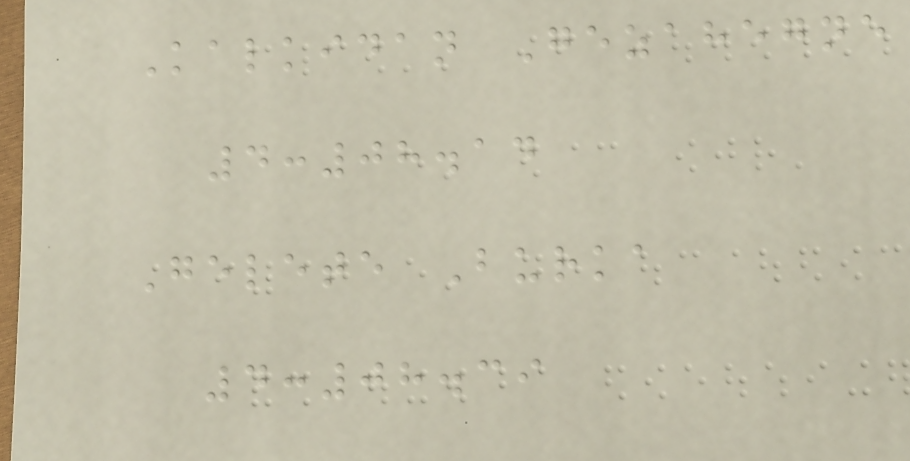Kalkidan Gezahegne
4:08.14
Gelete Burka
4:08.39
